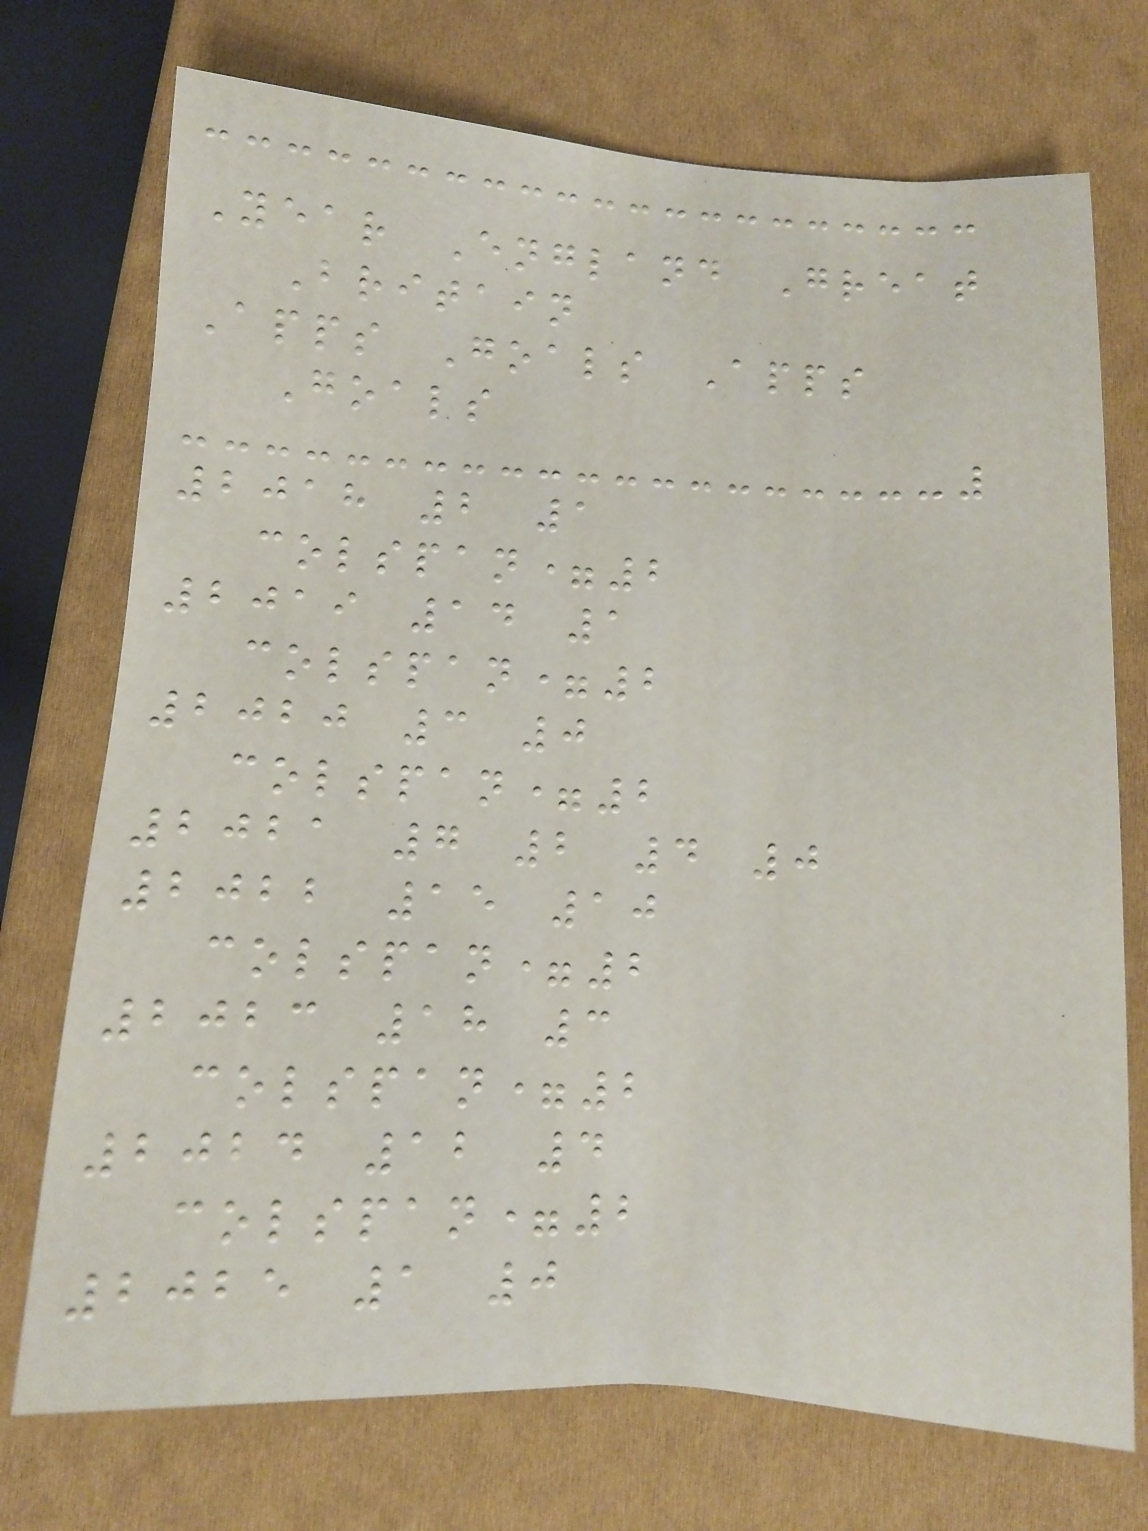Year England Great
Britain
Apps Goals Apps
Goals
2018 2 1
colspan=2
2019 14 1
colspan=2
2020 3 0
colspan=2
2021 7 2 4 0
2022 15 10
colspan=2
2023 18 3
colspan=2
2024 12 4
colspan=2
2025 1 0
